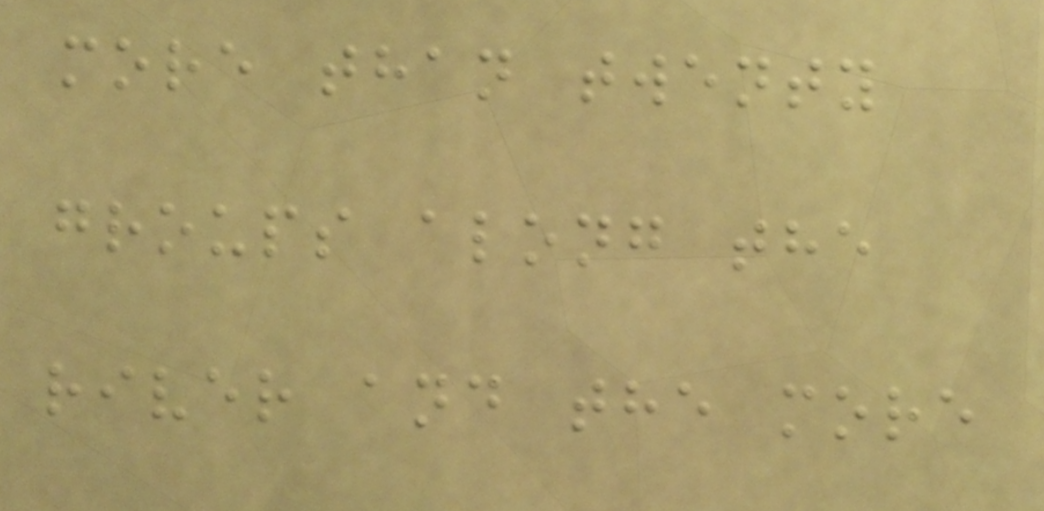more than twenty
groups along the
river and the more
